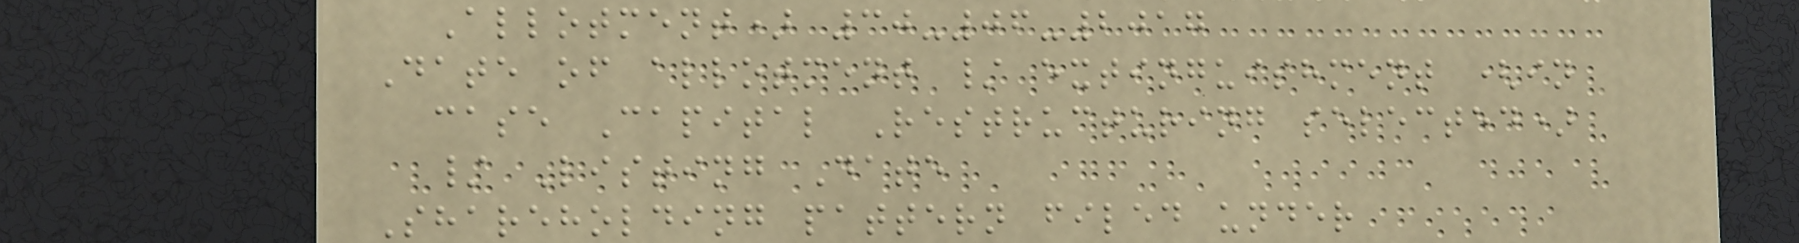Allotment) 30-06-2017
Date of allotment / extinguishment (in
case Capital Restructuring selected)
/ Listing Date
Shareholding pattern filed under
